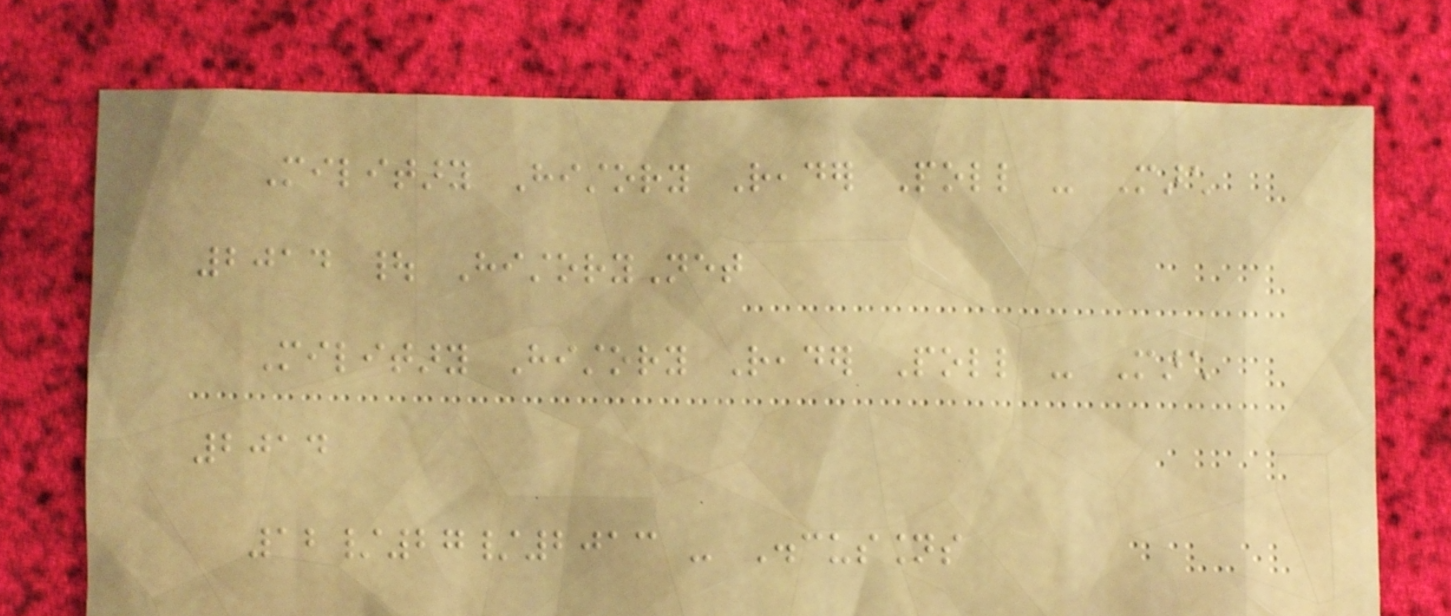Military History Reader Poll - March
2014 | HistoryNet
Military History Reader Poll - March
2014
12/27/2013 - Discussions
